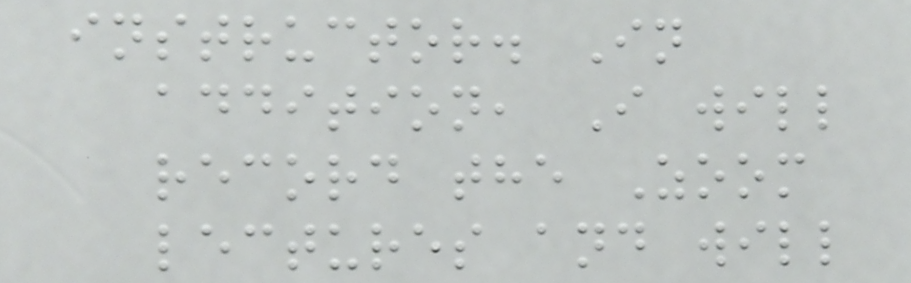instructor. In
addition, I will
record the Zoom
lectures and will
